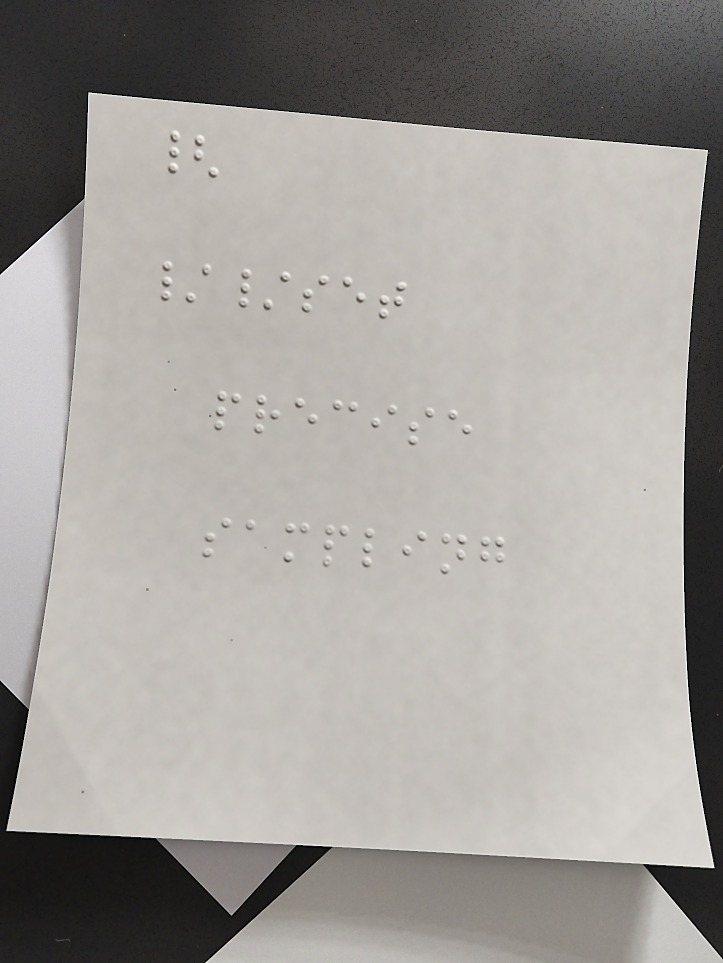{
//set
precise
sampling
